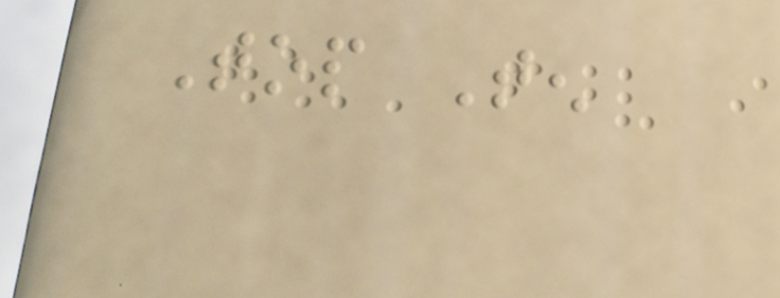Top Ten
